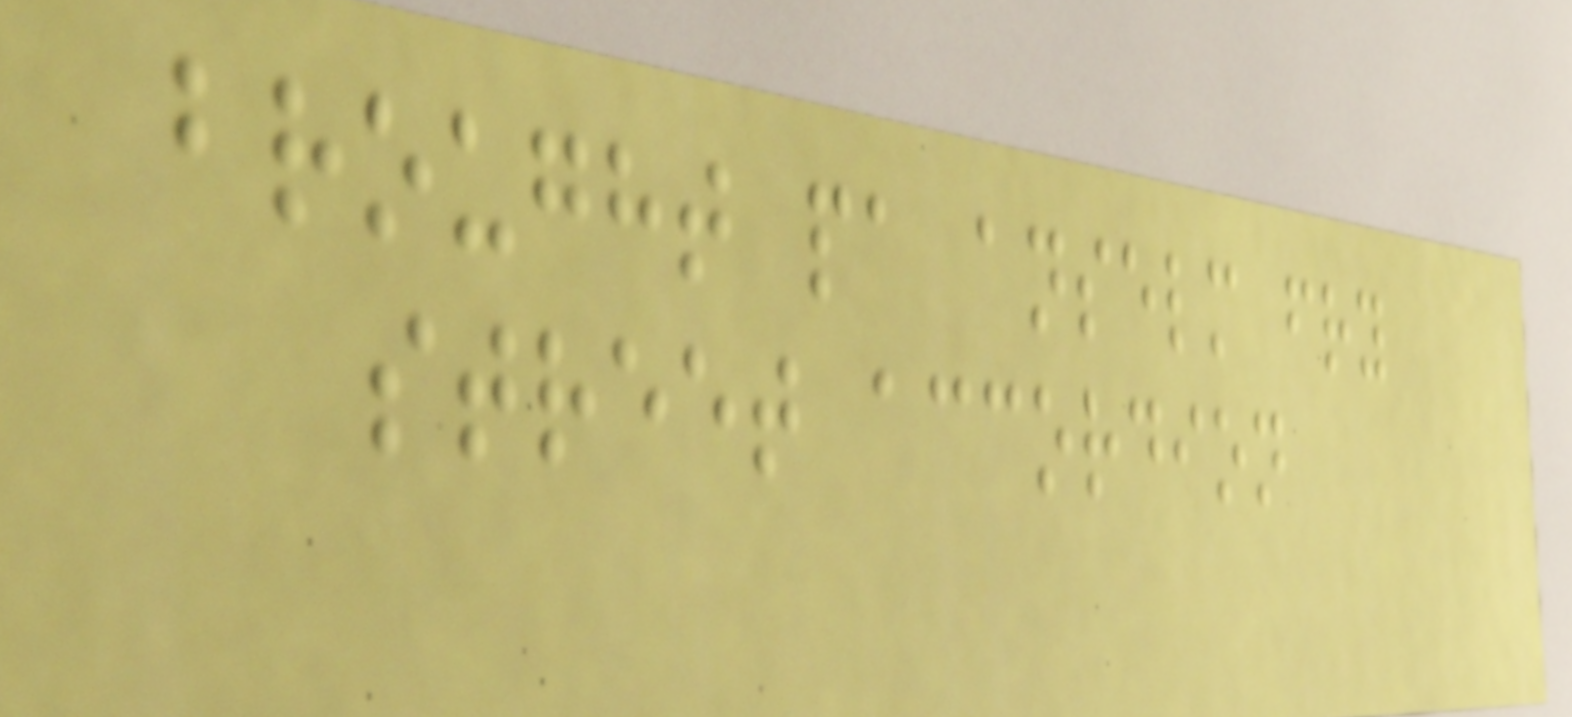brought pa anselm fry
street accordion
